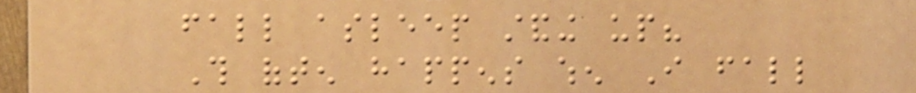fall asleep standing up?
This often happens when I fall
